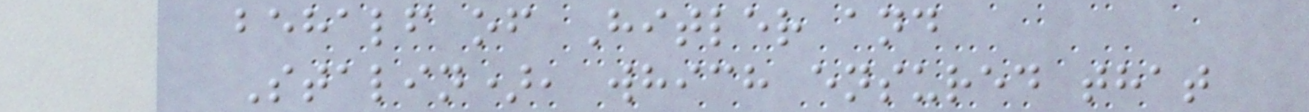behalf of Hitler and
Stalin), which ensured that
